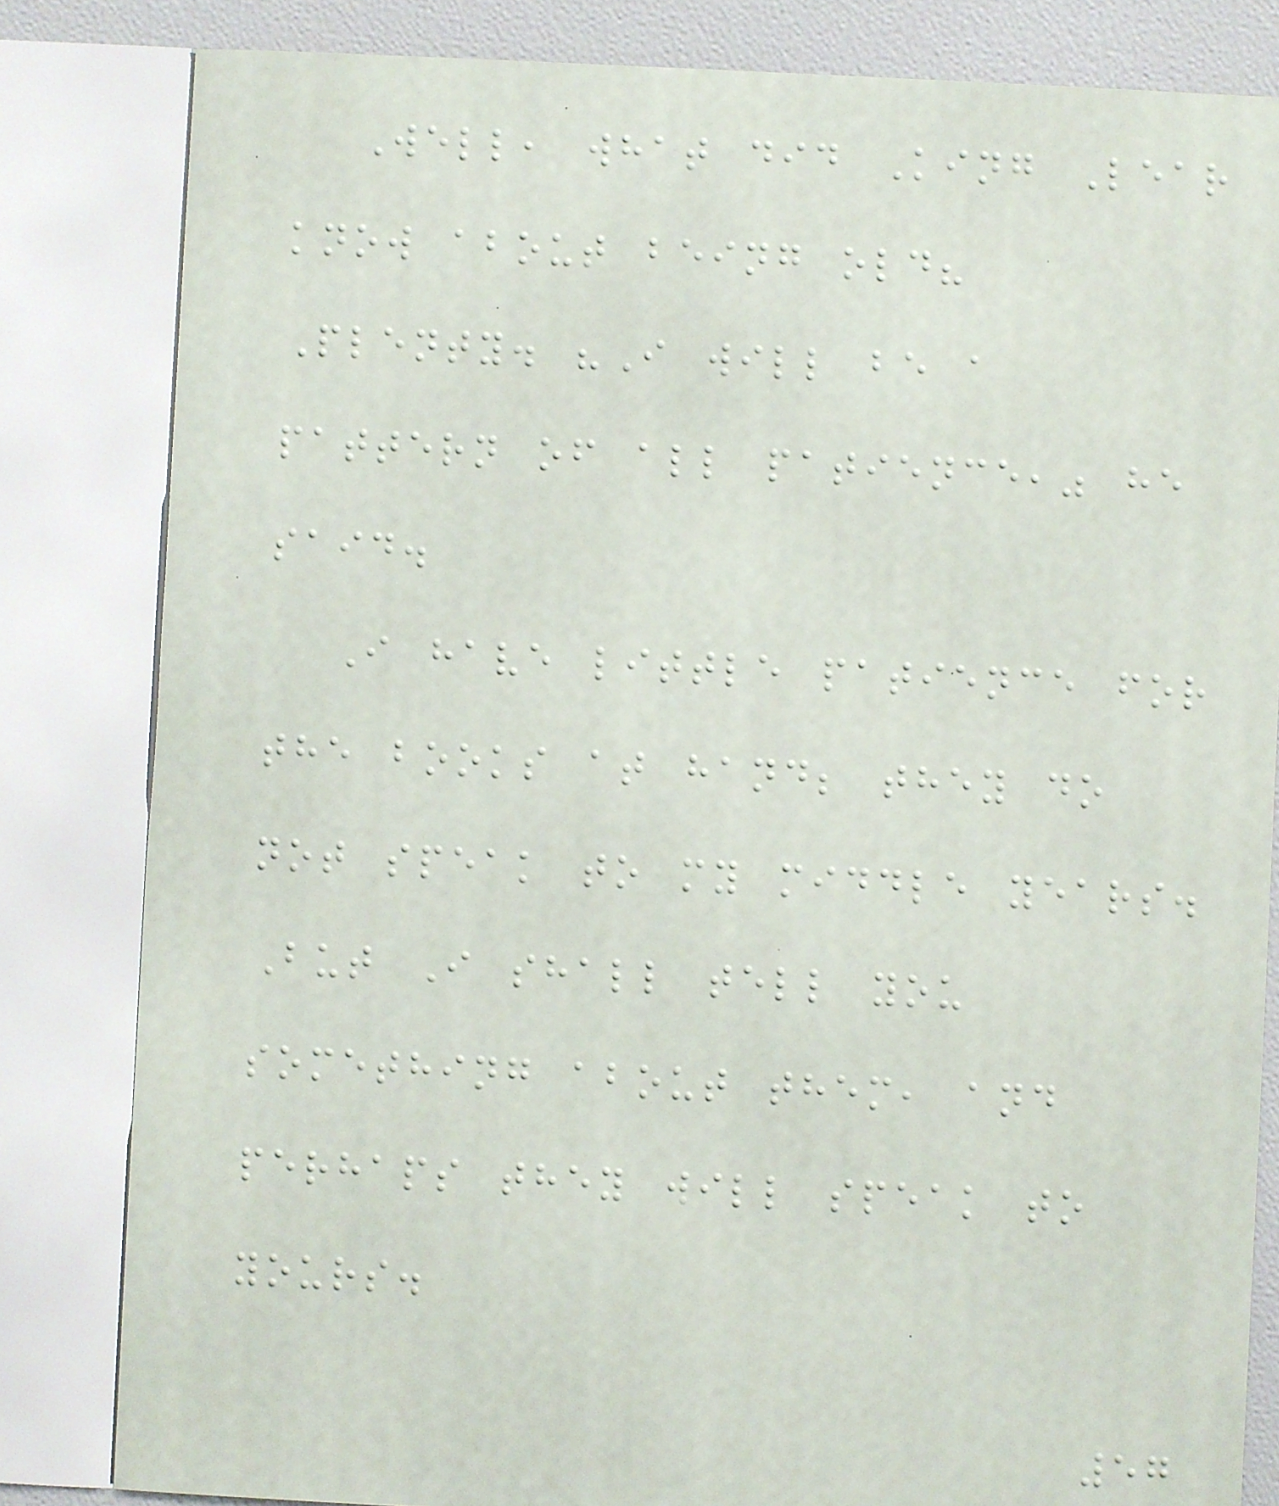Well, what did King Lear
know about being old?
Plenty. "I will be a
pattern of all patience," he
said.
I have little patience for
the books at hand; they do
not speak to my middle years.
But I shall tell you
something about them, and
perhaps they will speak to
yours.
57
